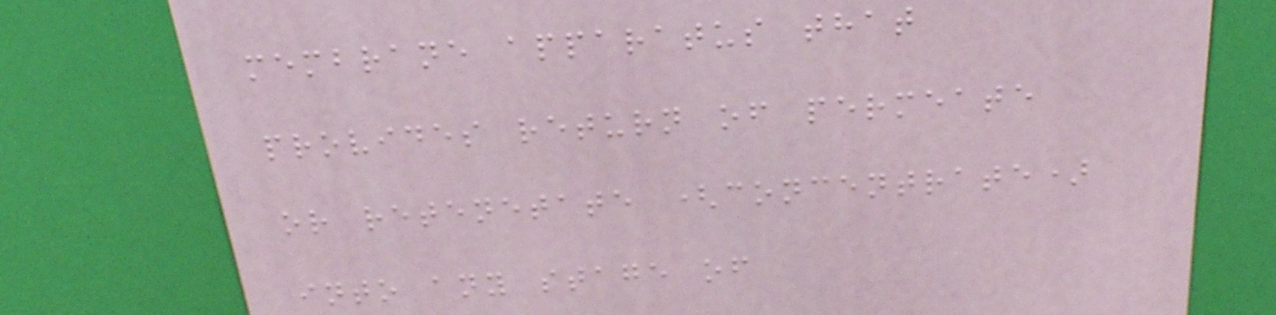membrane apparatus that
provides return of permeate
or retenetate (concentrate)
into any stage of
